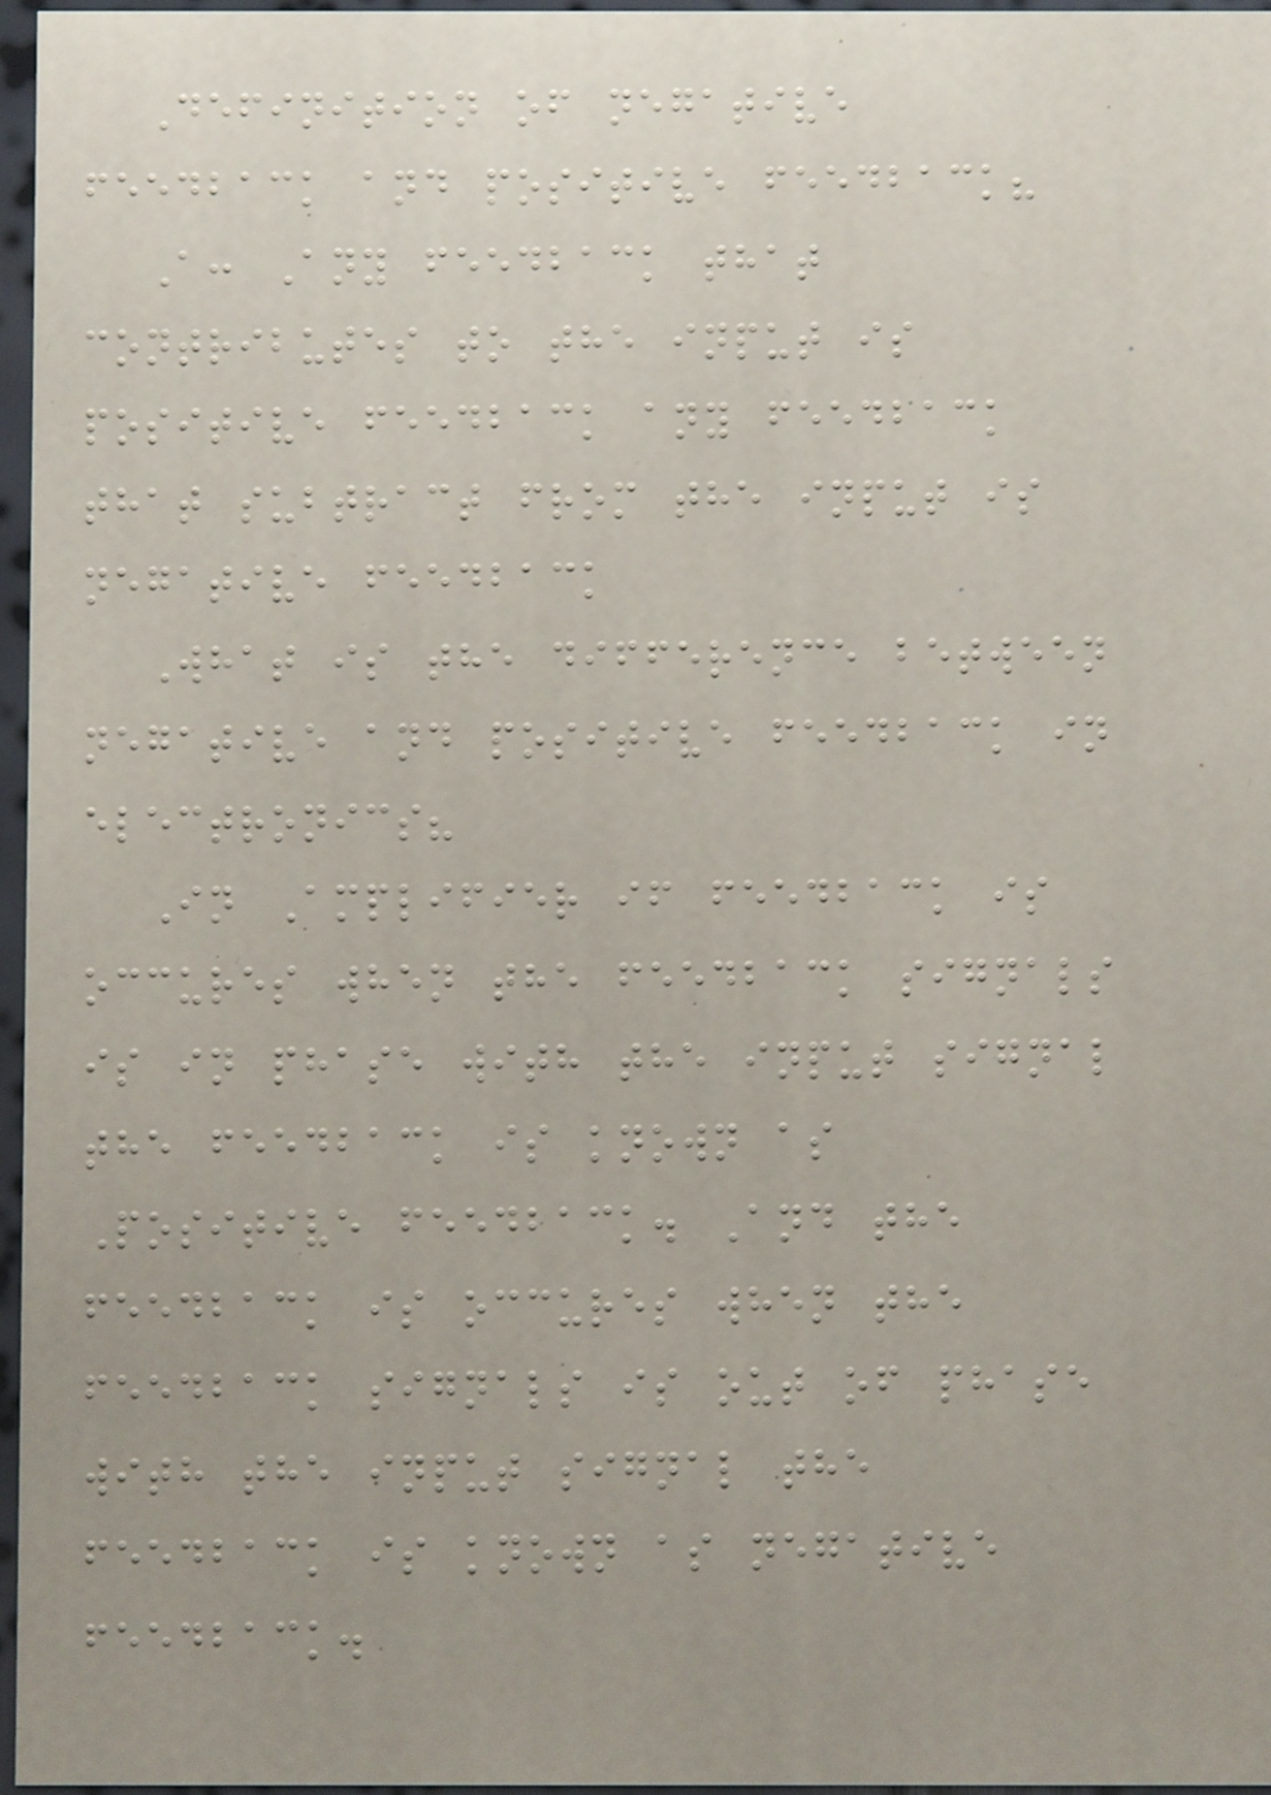Definition of negative
feedback and positive feedback?
A: Any feedback that
contributes to the input is
positive feedback any feedback
that subtract from the input is
negative feedback
What is the difference between
negative and positive feedback in
electronics?
In Amplifier if feedback is
occures when the feedback signals
is in phase with the input signal
the feedback is known as
Positive feedback. And the
feedback is occures when the
feedback signals is out of phase
with the input signal the
feedback is known as negative
feedback.
